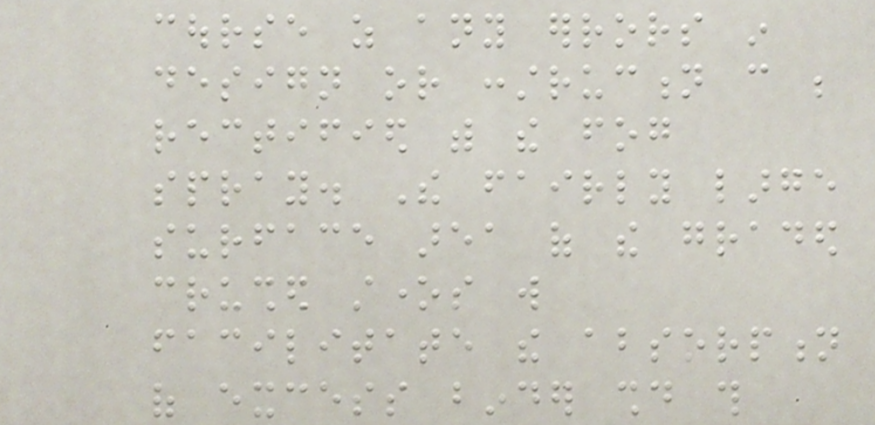course as any errors in
design or construction can be
rectified with the fog
spray. The fairly large
surface area of the graded
crushed stones will
facilitate the absorption
of excess binder should this
